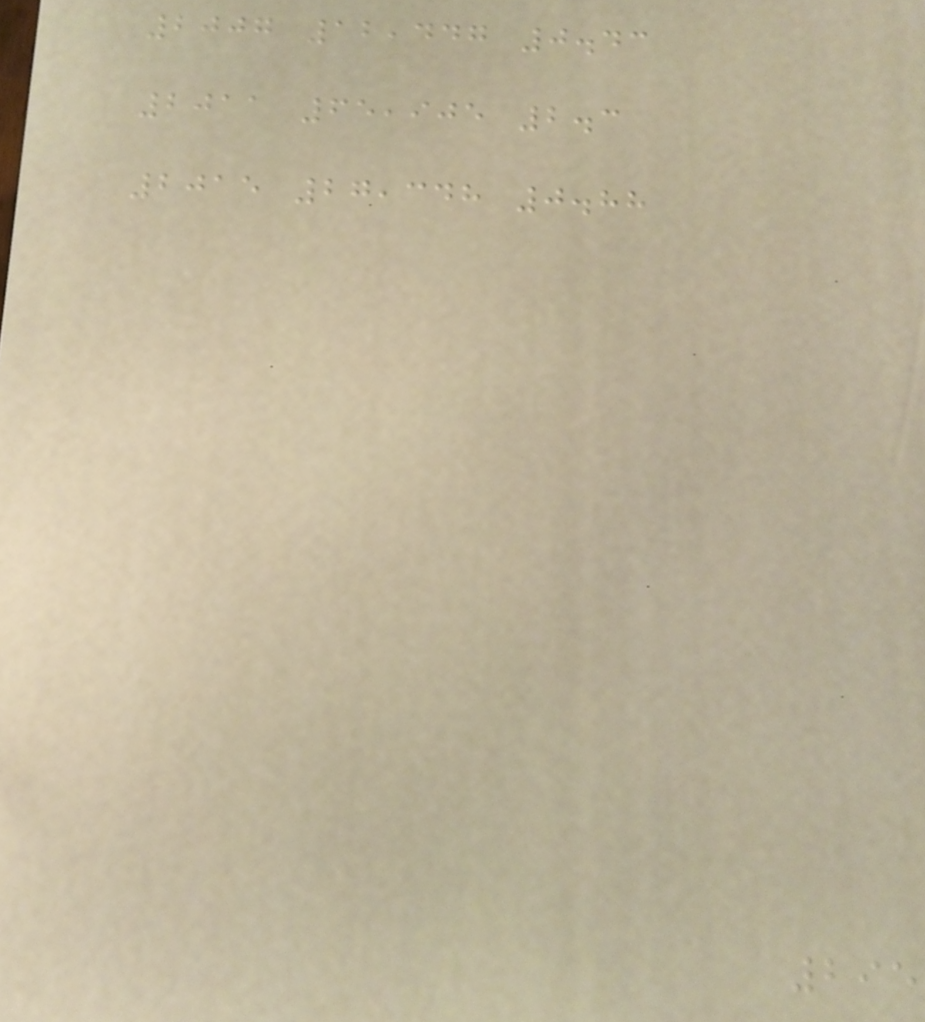2007 12,447 0.43
2011 65,905 2.3
2015 27,348 0.88
295
